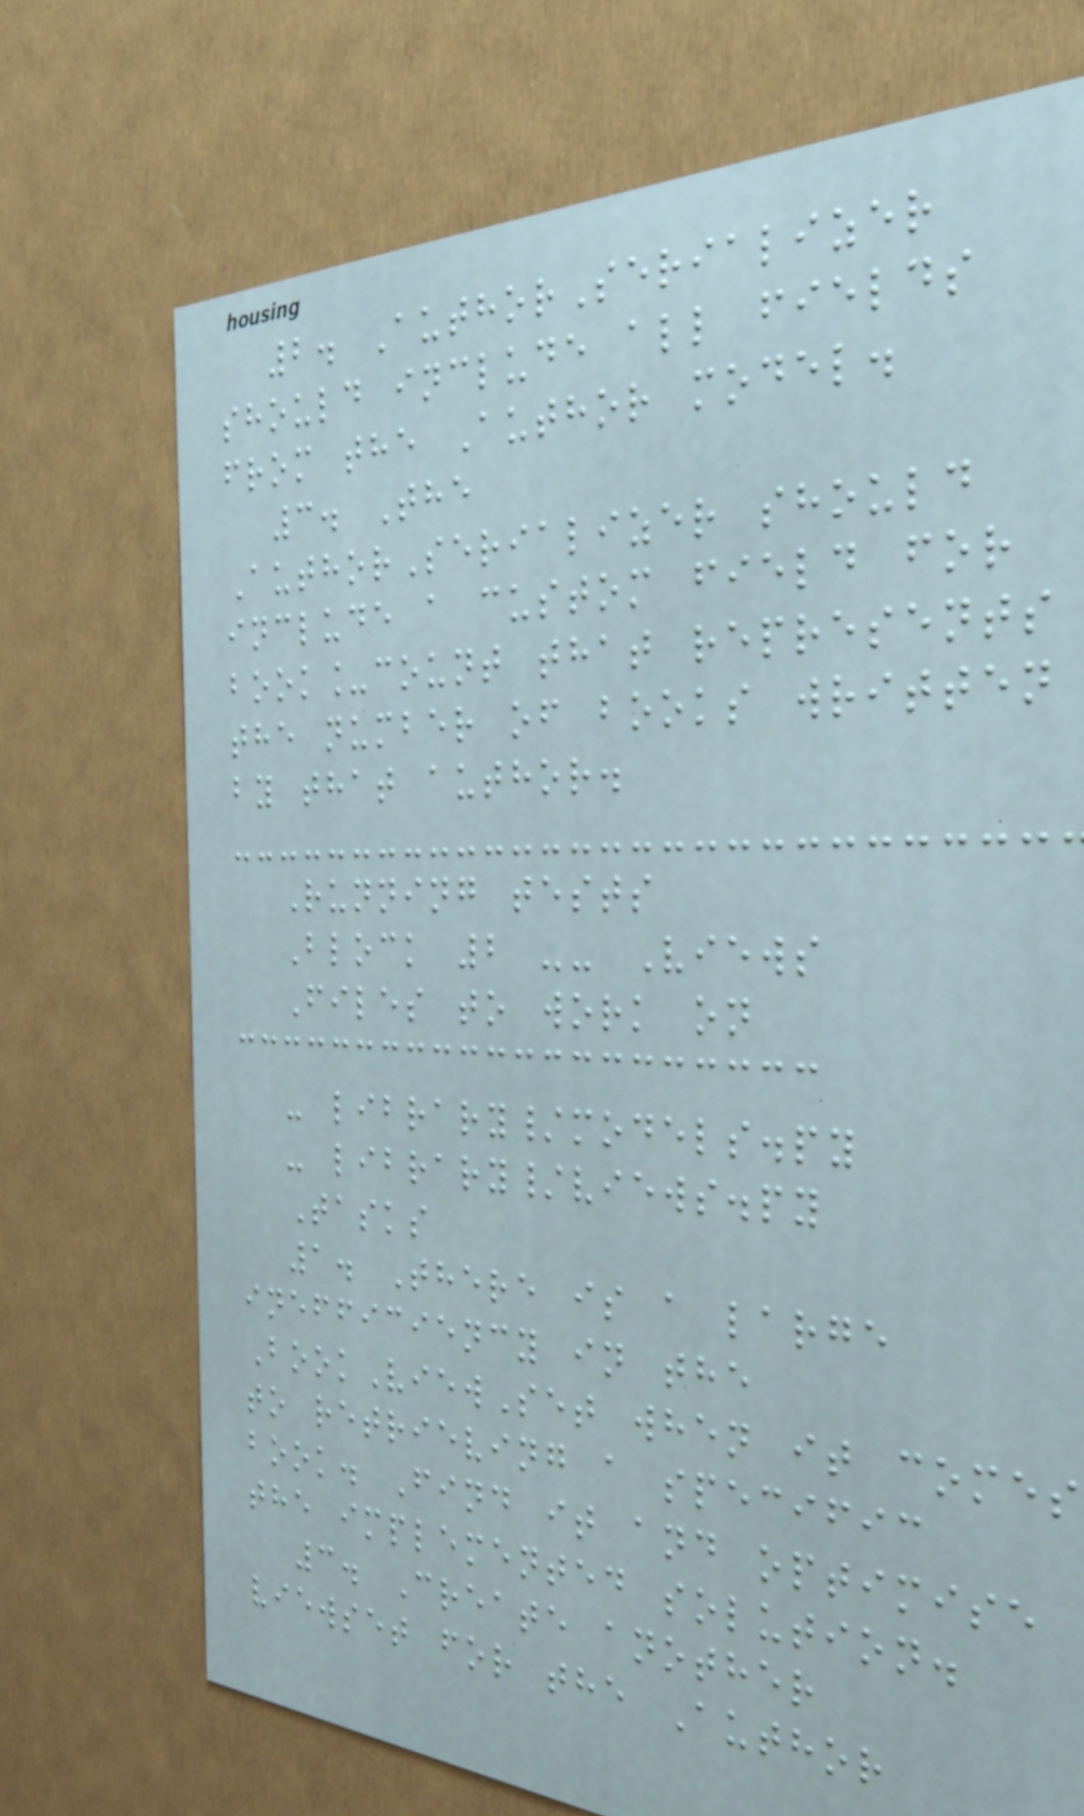2. AuthorSerializer
should include all fields
from the Author model.
3. The
AuthorSerializer should
include a custom field for
book_count that represents
the number of books written
by that author.
Running tests
Block 2 -- Views
Files to work on
- library/models.py
- library/views.py
Tasks
1. There is a large
inefficiency in the
BookViewSet when it comes
to retrieving a specific
book. Find it and optimise
the implemented solution.
3. Create another
viewset for the Author
